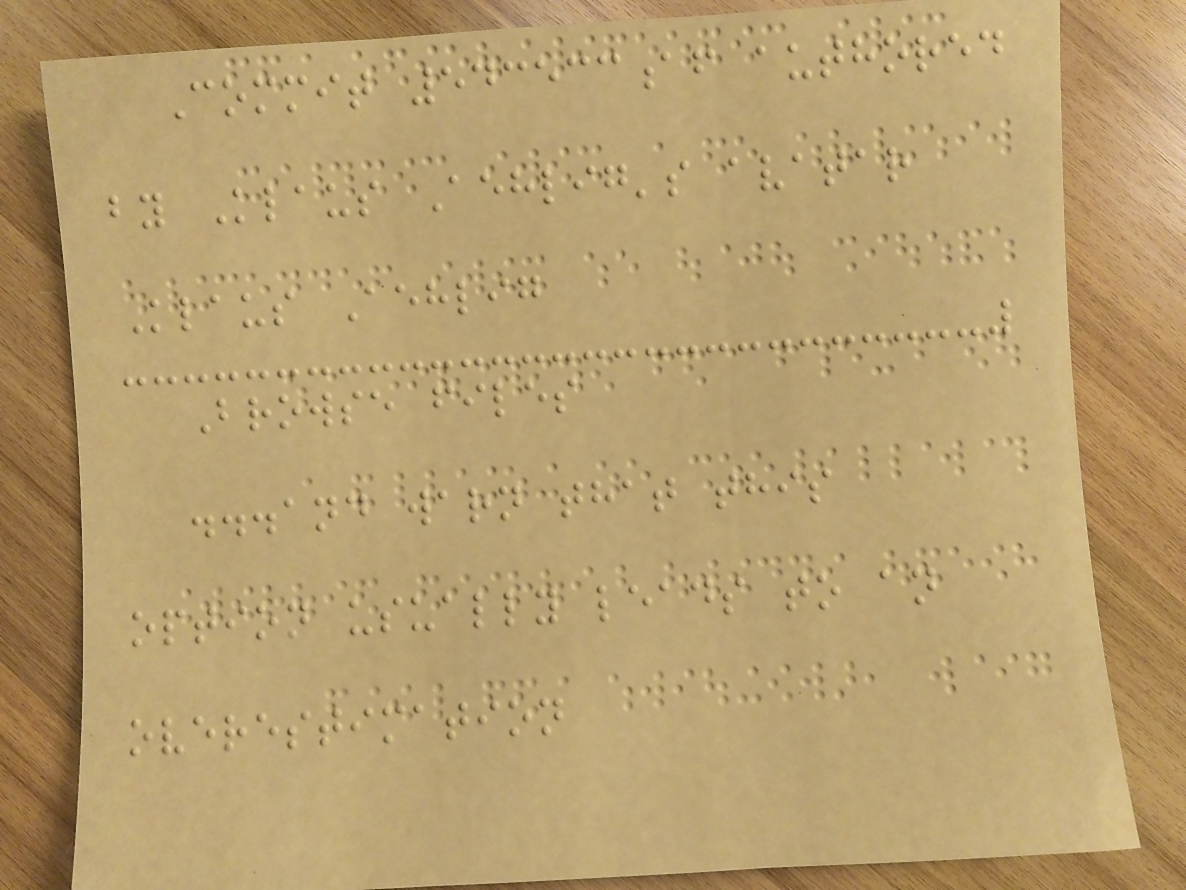Commit 543533af authored
by Klaus Aehlig's avatar
Klaus Aehlig
Browse files
...and warn that this
option usually leads to an
overestimation
